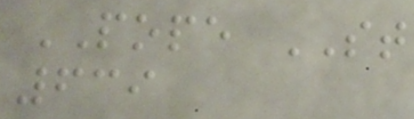POPE ST
639
